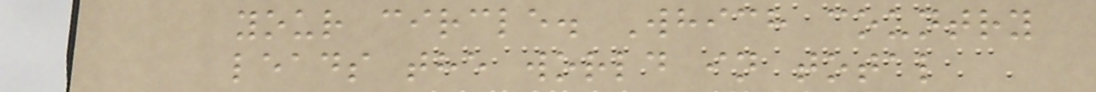your circle. Which country
leads the world in total
